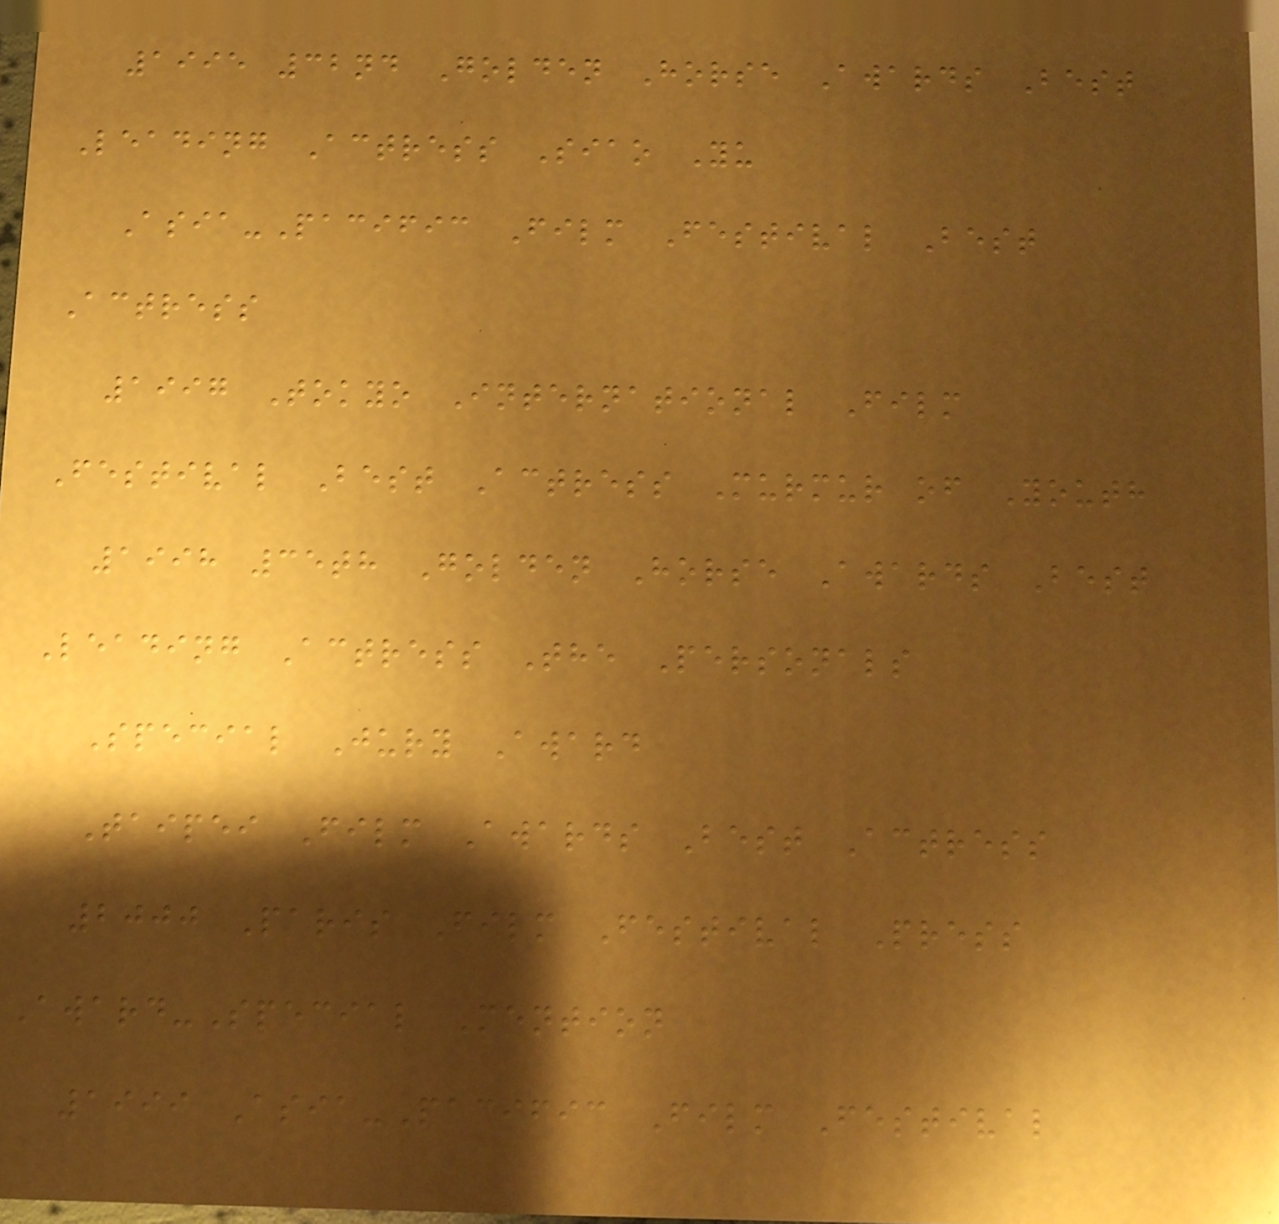1995 32nd Golden Horse Awards Best
Leading Actress Siao Yu
Asia-Pacific Film Festival Best
Actress
1997 Tokyo International Film
Festival Best Actress Murmur of Youth
1998 35th Golden Horse Awards Best
Leading Actress The Personals
Special Jury Award
Taipei Film Awards Best Actress
2000 Paris Film Festival Press
Award-Special Mention
1999 Asia-Pacific Film Festival
